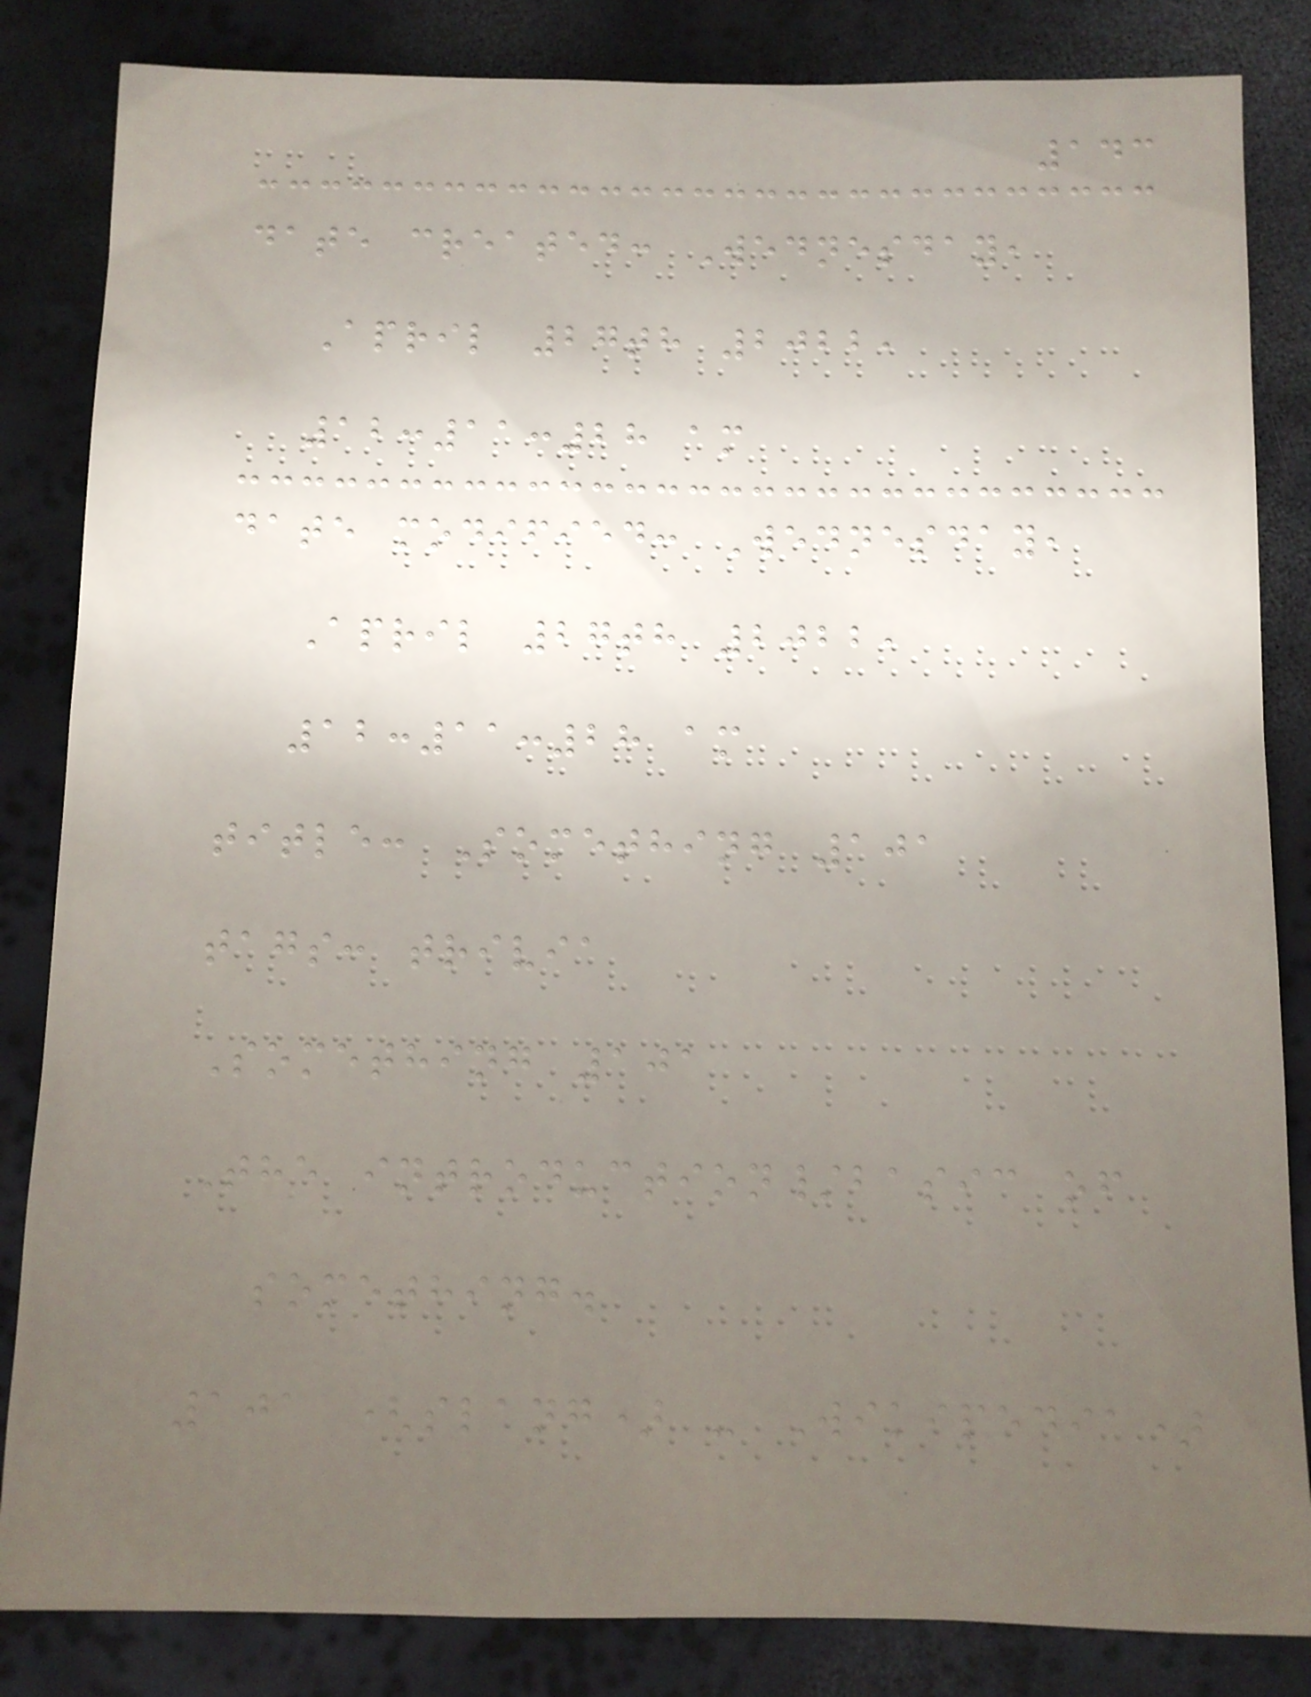143
date created: Wednesday,
April 27th 2022,
12:11:28 am
date modified: Wednesday,
April 27th 2022,
12:11:28 am
title: Something 101
tags: trivia
Something 101
The introduction/basic of
something.
101 (slang) - Wikipedia)
